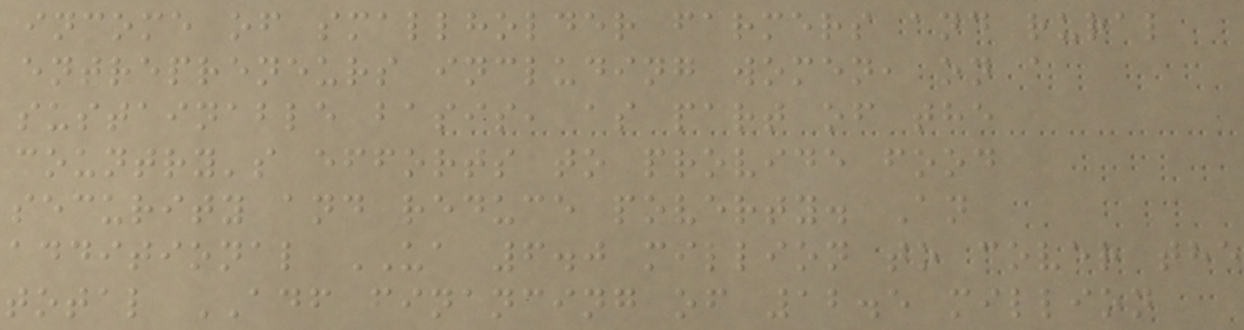income of smallholder farmers and rural
entrepreneurs including women, on a
sustainable basis, as part of the
country's efforts to provide food
security and reduce poverty. An
additional UA 6.0 million to cover the
total ADF financing of 12.5 million
